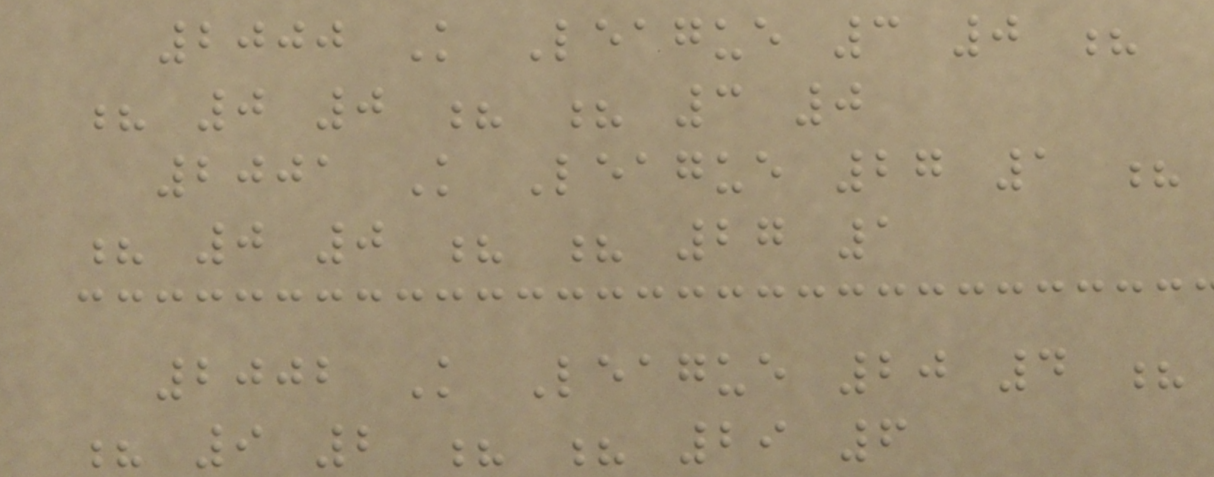2000 K League 3 0 ?
? 0 0 ? ? 3 0
2001 K League 27 1 ?
? 0 0 ? ? 27 1
2002 K League 20 4 ?
? 9 2 ? ? 29 6
